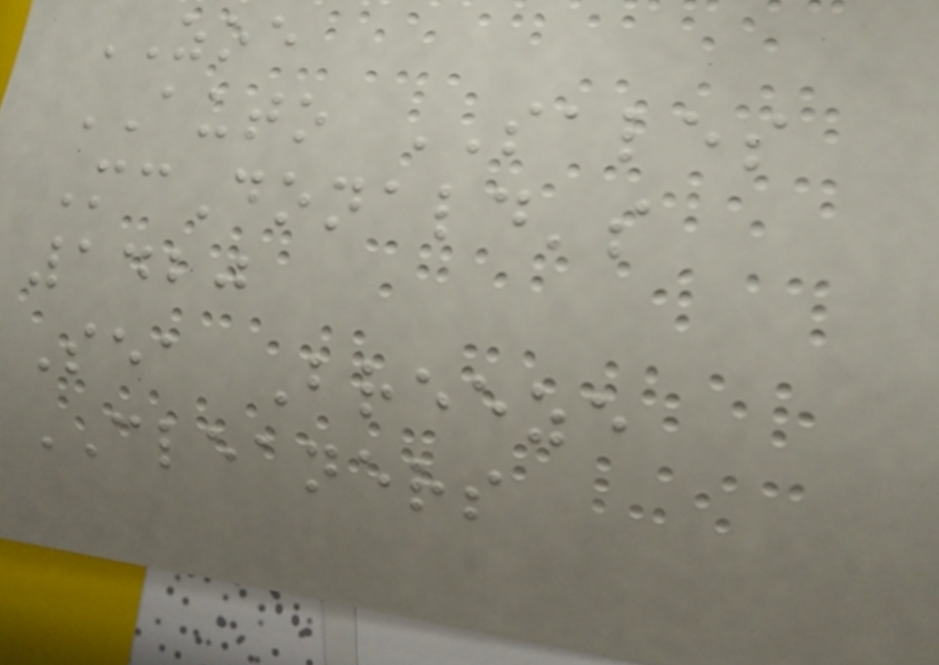ZOE
AUTO SALES
McDonald's
1420
Sea Breeze
CLEANERS
